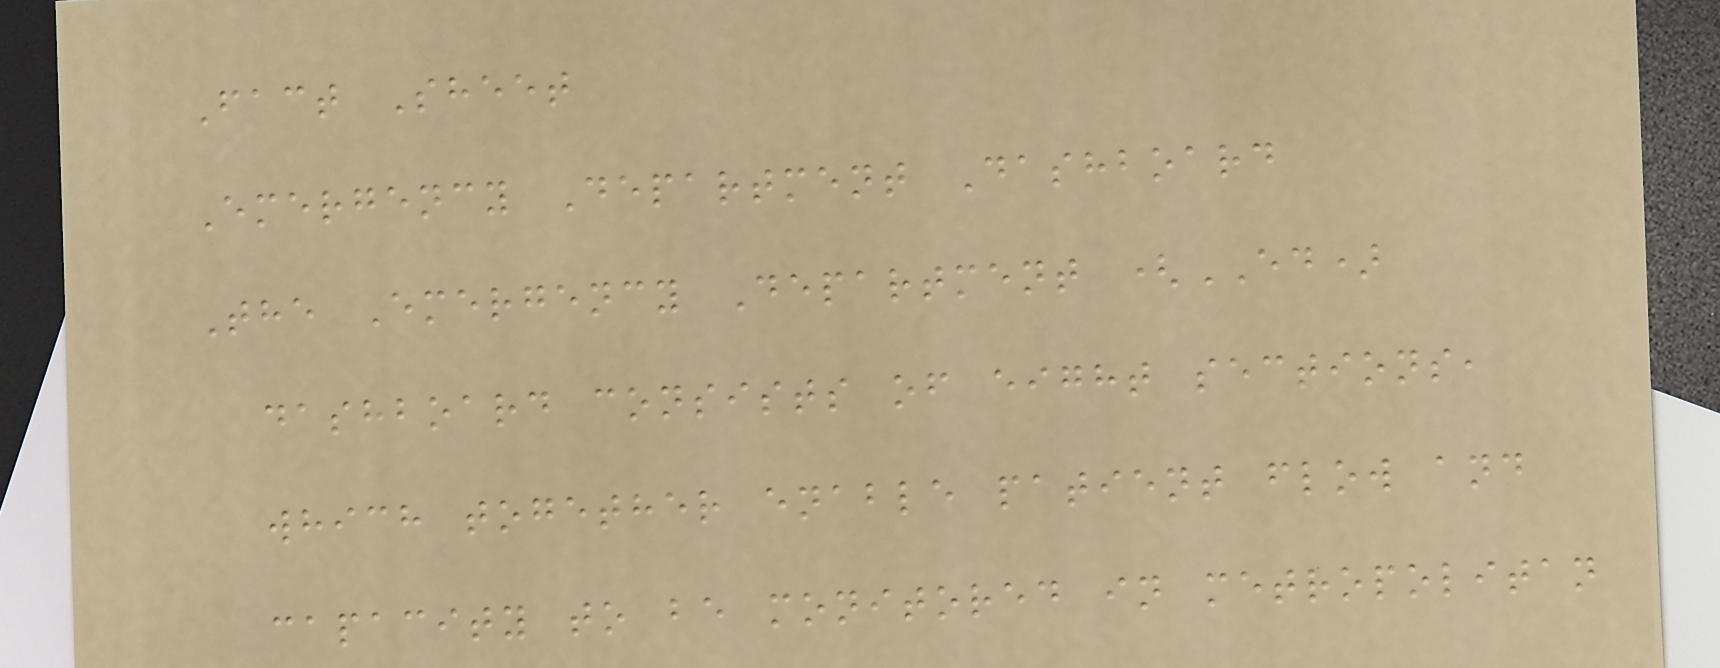Fact Sheet
Emergency Department Dashboard
The Emergency Department (ED)
dashboard consists of eight sections,
which together enable patient flow and
capacity to be monitored in metropolitan
